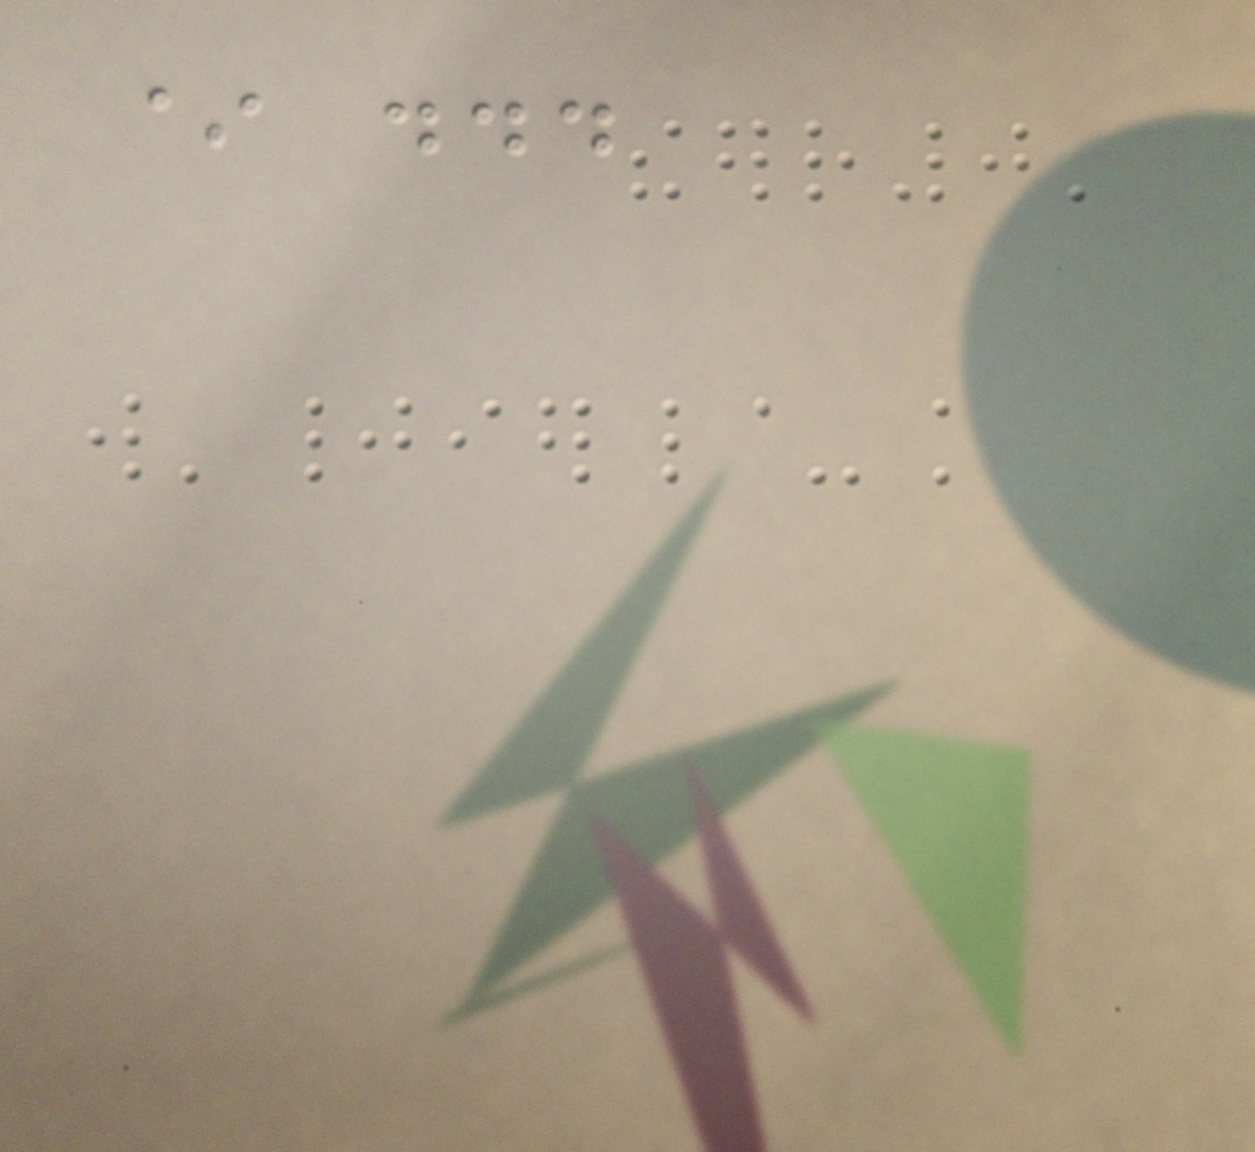* ...
